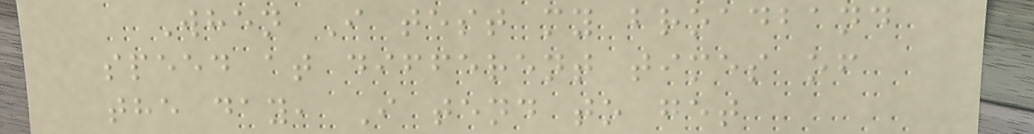When I test my broadband
speed at different times of
the day, I tend to get
